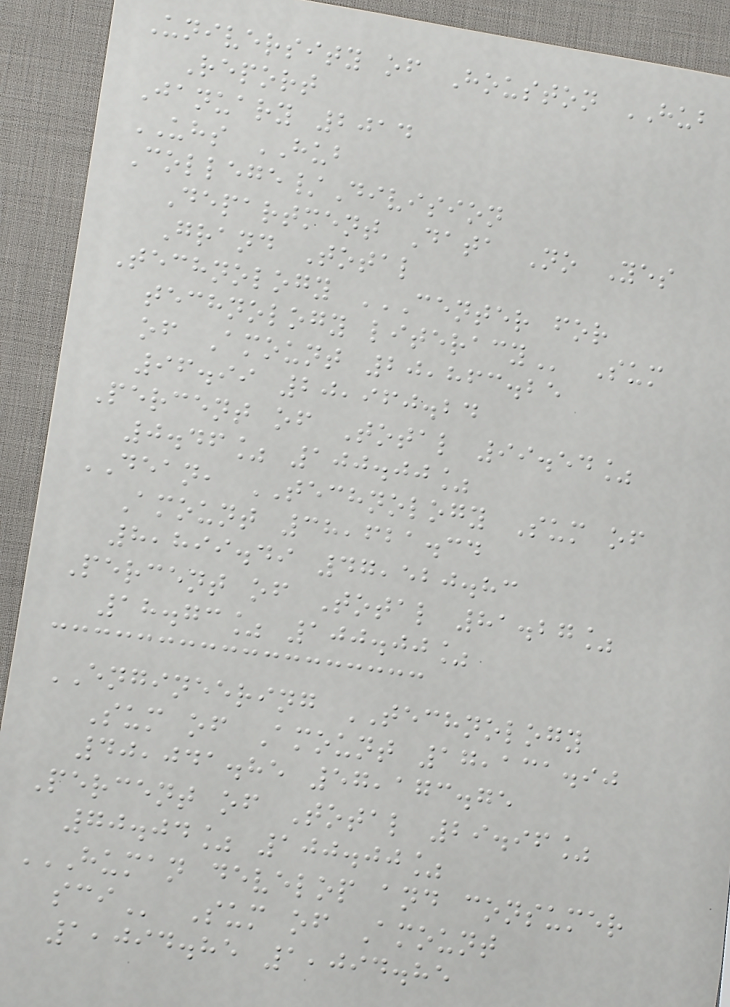University of Houston HUB
Report
January 2014
UHS HUB
College/Division
Department Data No Yes
Grand Total
Technology CENTER FOR
TECHNOLOGY LITERACY Sum
of Amount 20,863.25
96.99 20,960.24
Percent of Total 99.54%
0.46% 100.00%
DEAN, TECHNOLOGY Sum of
Amount 38,621.34
8,899.49 47,520.83
Percent of Total 81.27%
18.73% 100.00%
ENGINEERING TECHNOLOGY
Sum of Amount 17,131.90
40,041.85 57,173.75
Percent of Total 29.96%
70.04% 100.00%
HUMAN DEVELOP AND CONSUMER
SCI Sum of Amount
1,094.85 1,094.85
